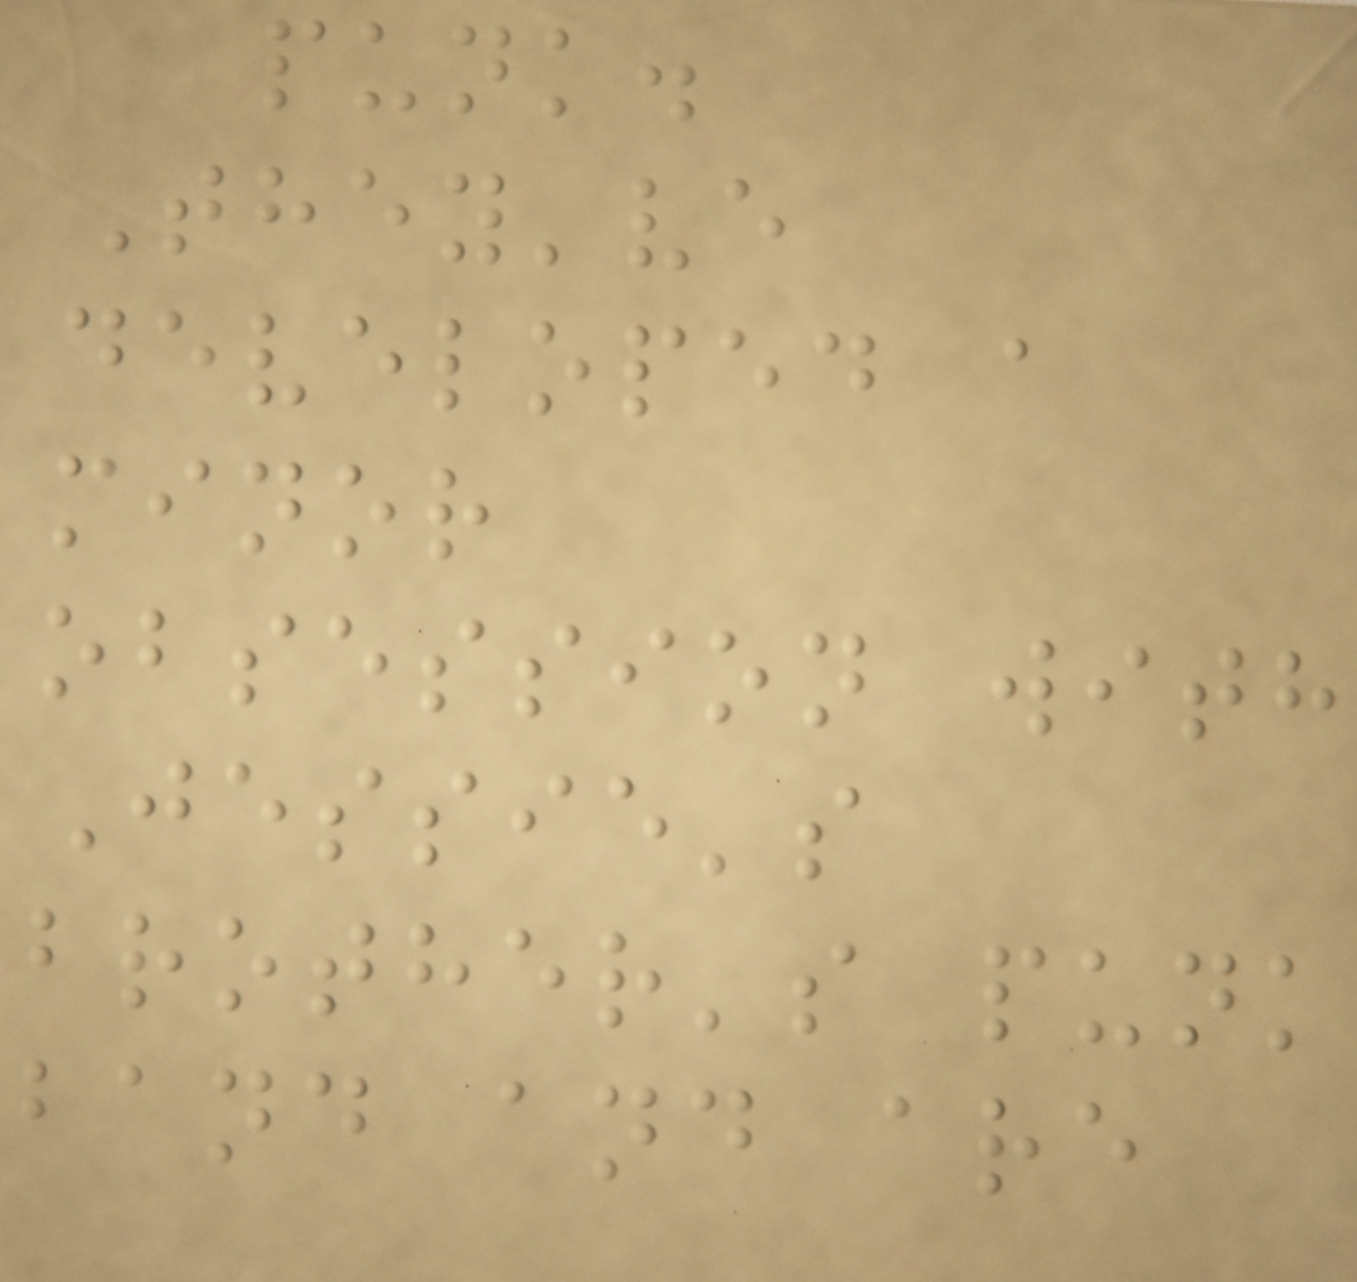punk.
They've
developed a
minor
obsession with
Jessie's
brother's punk
band and are
